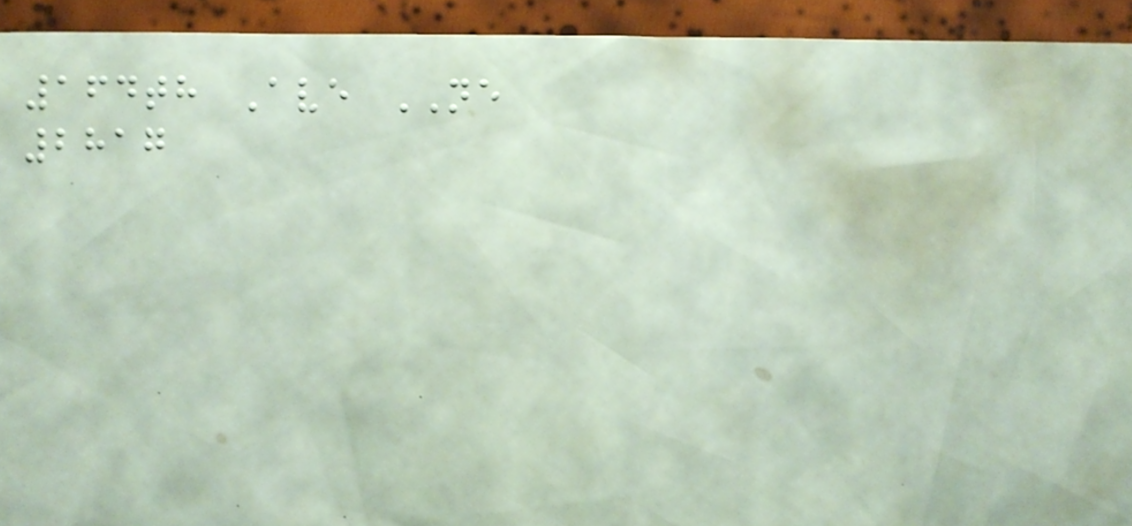164th Ave NE
2817
